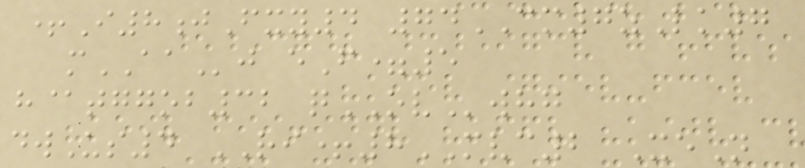+I8jFxy4 74CM7zLk7
mAAj eF=5
h@tggob32 qOVwhg
dwUs4 RI+8MVC2 XeN
